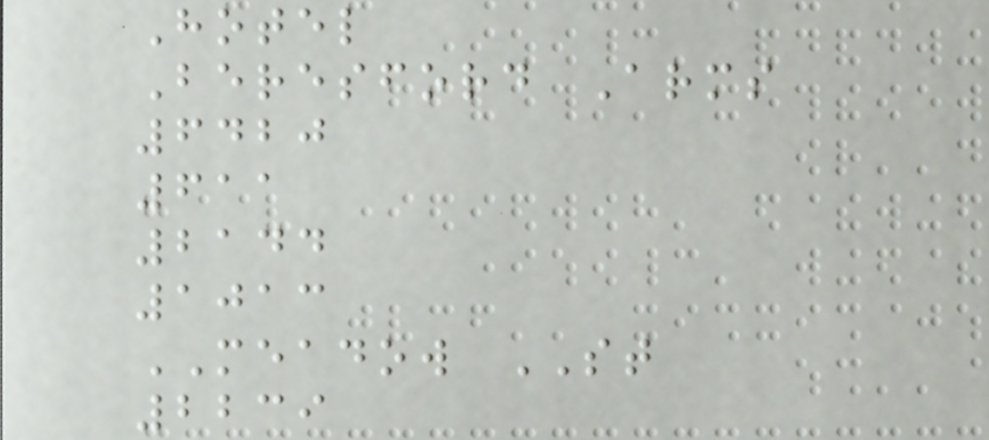Hotel
Beresford Arms
6420
611
2144
1013
MEADOW ST
2239
